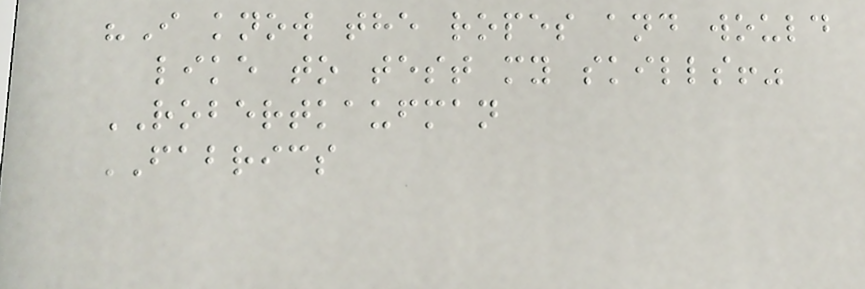"I know the ropes and would
like to test my skills!"
ROBERTKAUFMAN
FABRICS
